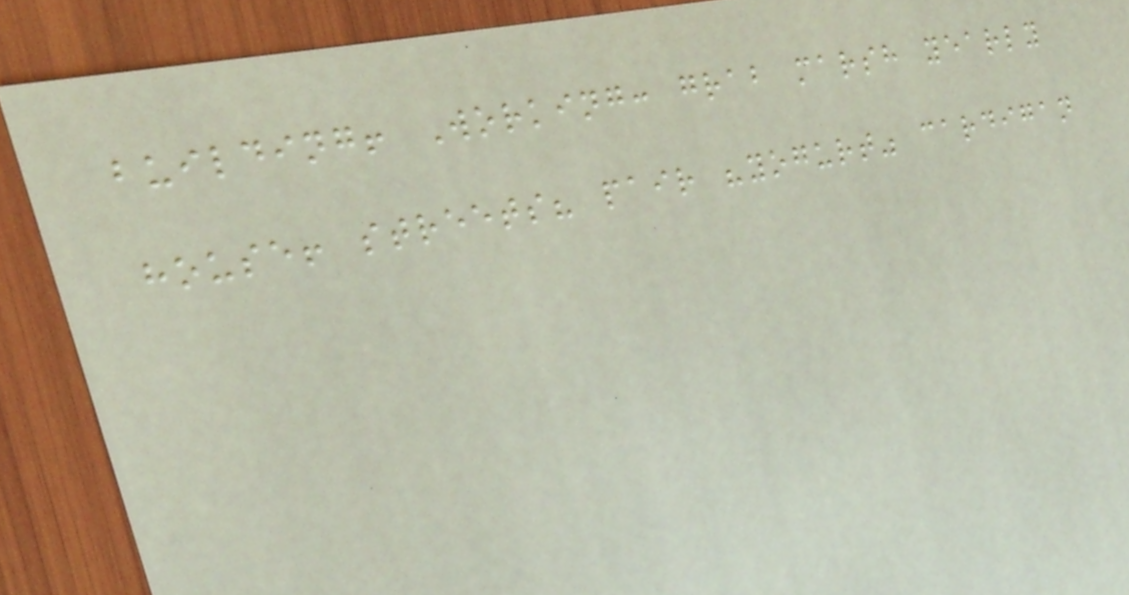building! Working: grab marsh yearly
house! streets? pair "yogurt" cardigan
